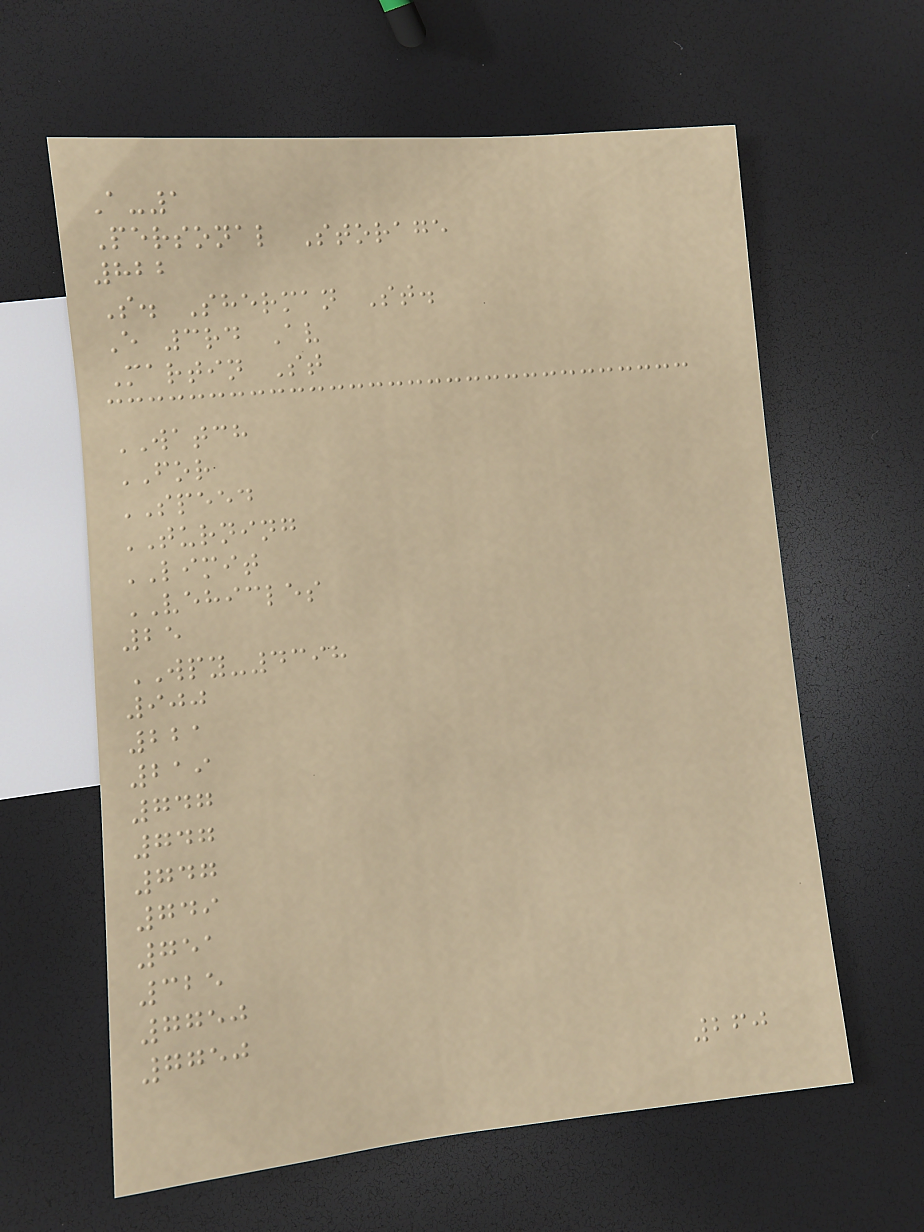A-1
Personal Storage
822
S. Sherman St.
E 3rd Av
Martin St
WATCH
FOR
SPEED
TURNING
LIMIT
VEHICLES
25
WPY-4398
900
221
219
747
747
747
749
751
325
7750
7750
260
